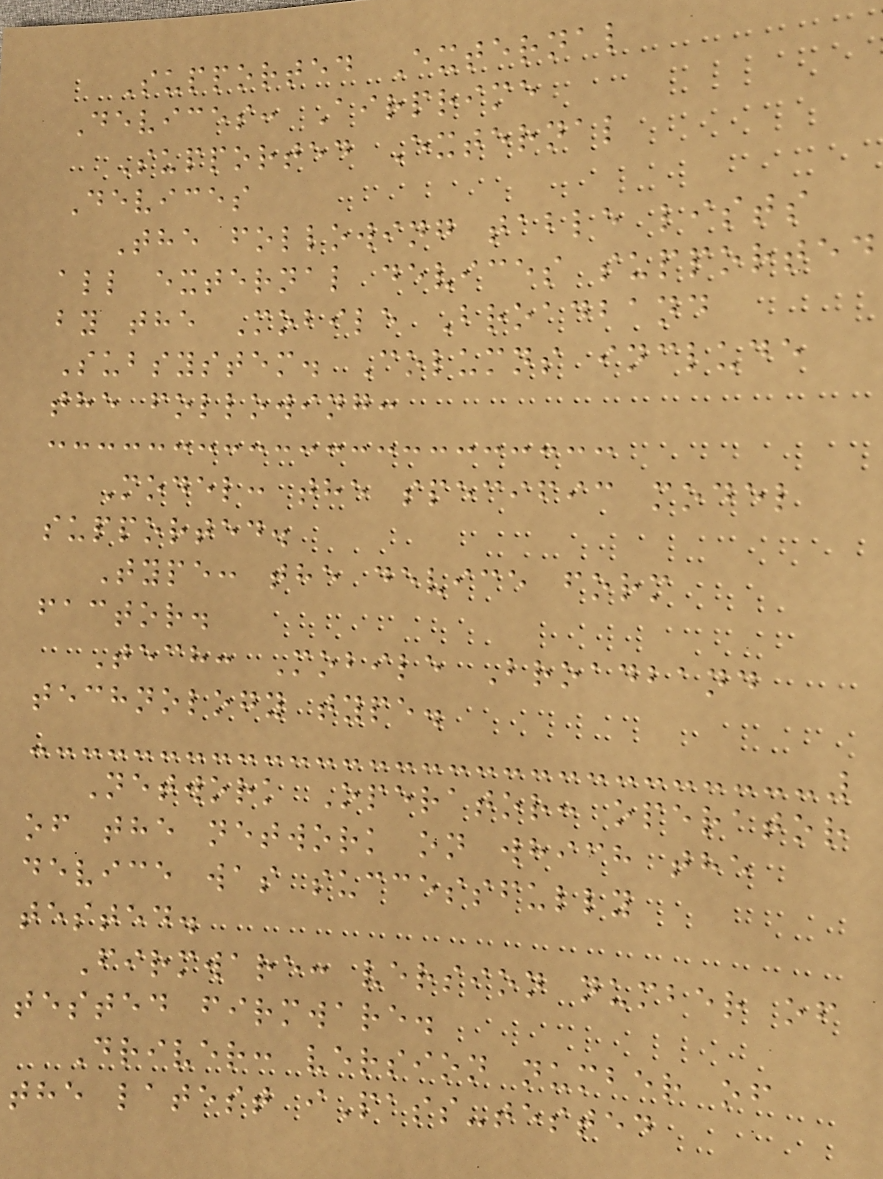Supported External
Devices: Airprime
Supported External
Devices
The following table lists
all external devices supported
by the Mobile Broadband
Subsystem. Columns include
the following:
Model: the specific model
supported.
Type: the device form
factor.
Tech: Mobile Broadband
technology type.
Network Operator: operator
of the network on which the
device was successfully
tested.
Firmware: version number of
tested firmware.
Driver: version number of
the latest iPass-tested
